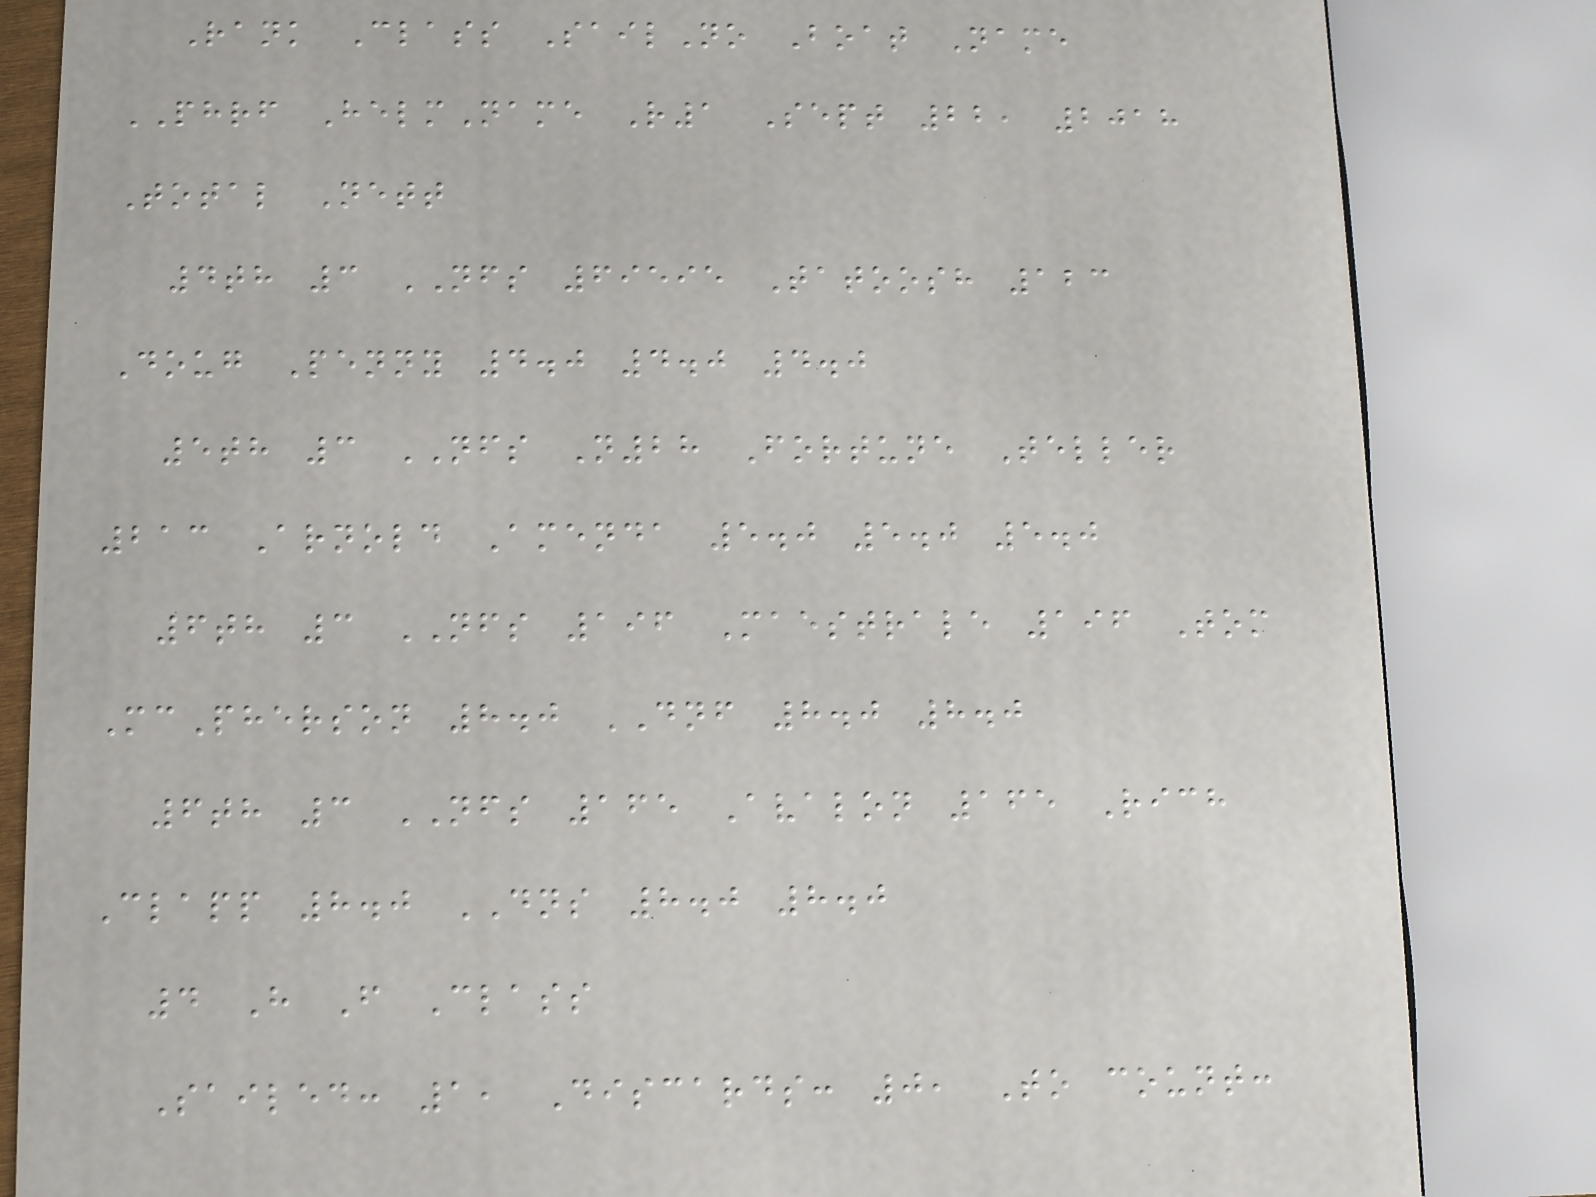Rank Class SailNo Boat Name
PHRF HelmName R1 Sept 22, 2018
Total Nett
4th 3 NFS 69595 Tatoosh 123
Doug Penny 4.0 4.0 4.0
5th 3 NFS N28 Fortune Teller
213 Arnold Amenda 5.0 5.0 5.0
6th 3 NFS 196 Maestrale 196 Tom
McPherson 8.0 DNF 8.0 8.0
6th 3 NFS 165 Avalon 165 Rich
Clapp 8.0 DNS 8.0 8.0
4 H F Class
Sailed: 1, Discards: 0, To count:
